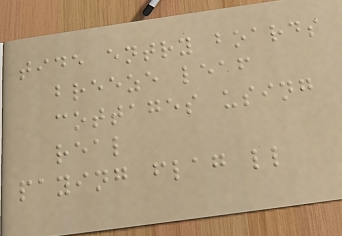tide entry boards
breeze leaf
cottages using
real
paying flag ll
